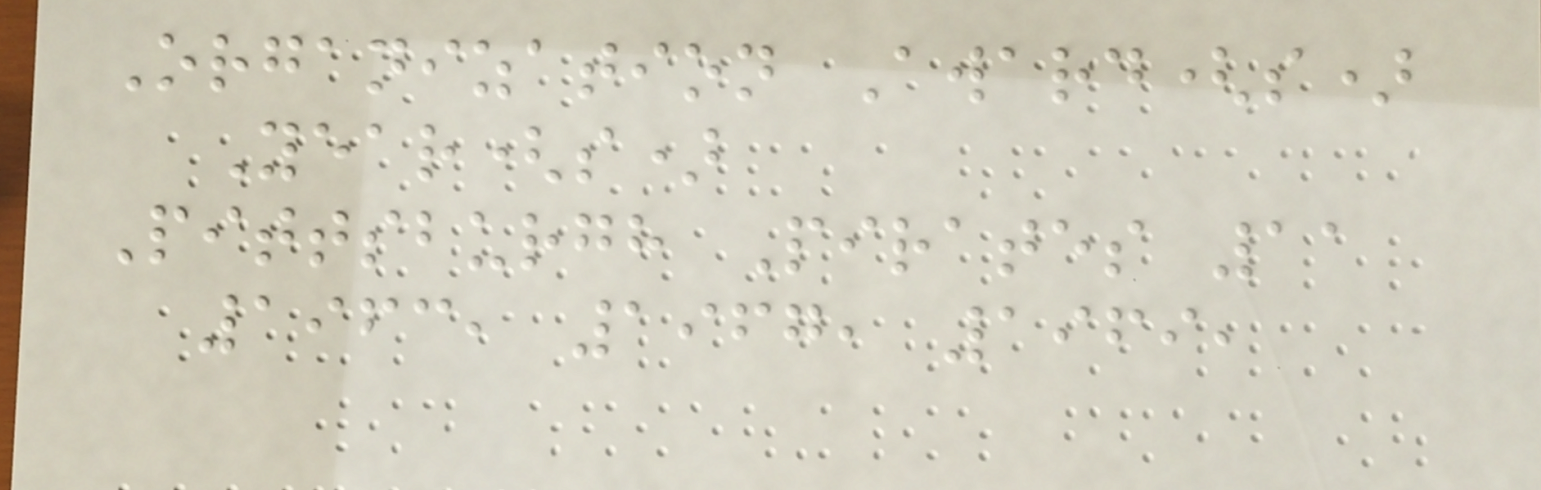Organization Award(s)
Year(s)
Pittsburgh Pirates 11
1963, 1967, 1969,
